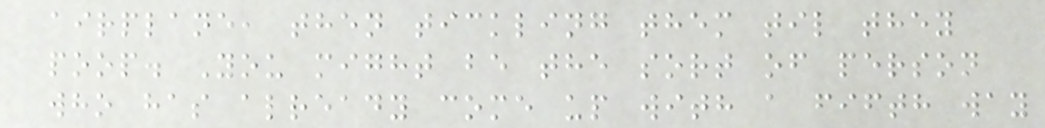airplane, then tickling them til they
poop. You might be the sort of person
who has already come up with a fifth way
